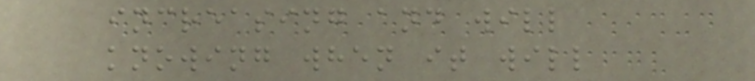increasing and will
knowing when it will
